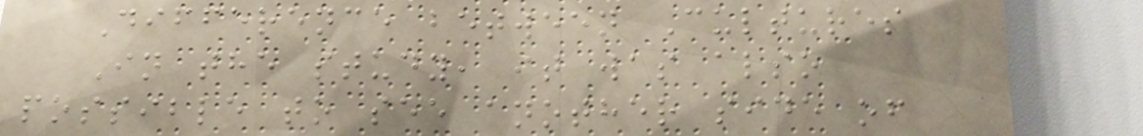Difference between Cultures
In the study, it was also
possible to see another side of
